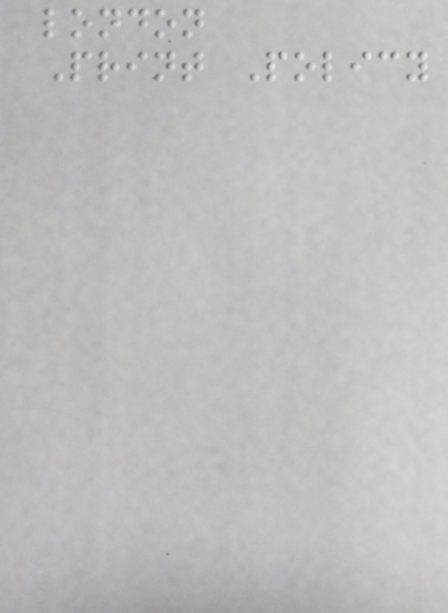london
Print Policy
